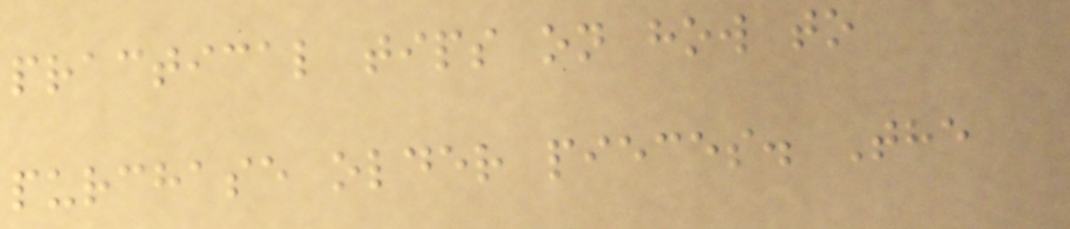practical tips on how to
purchase older pieces. The
